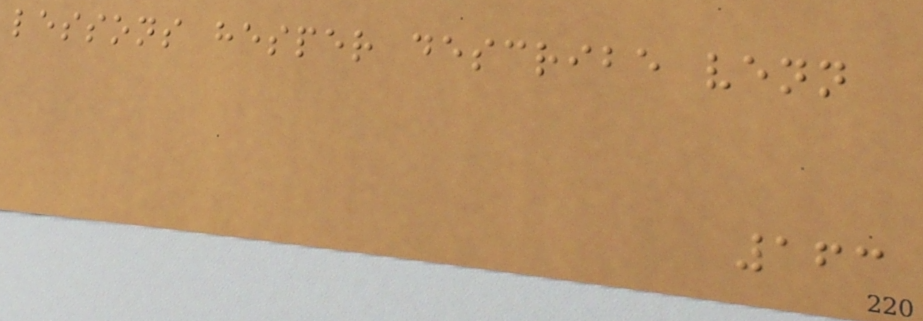lessons hesper describe venn
163
